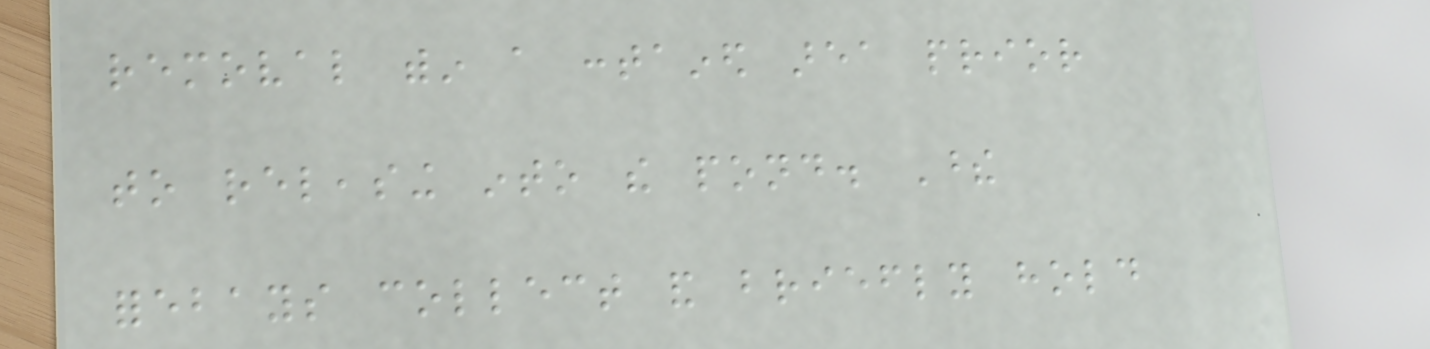removal within a contained area prior
to releasing into the pond. These
forebays collect and briefly hold
